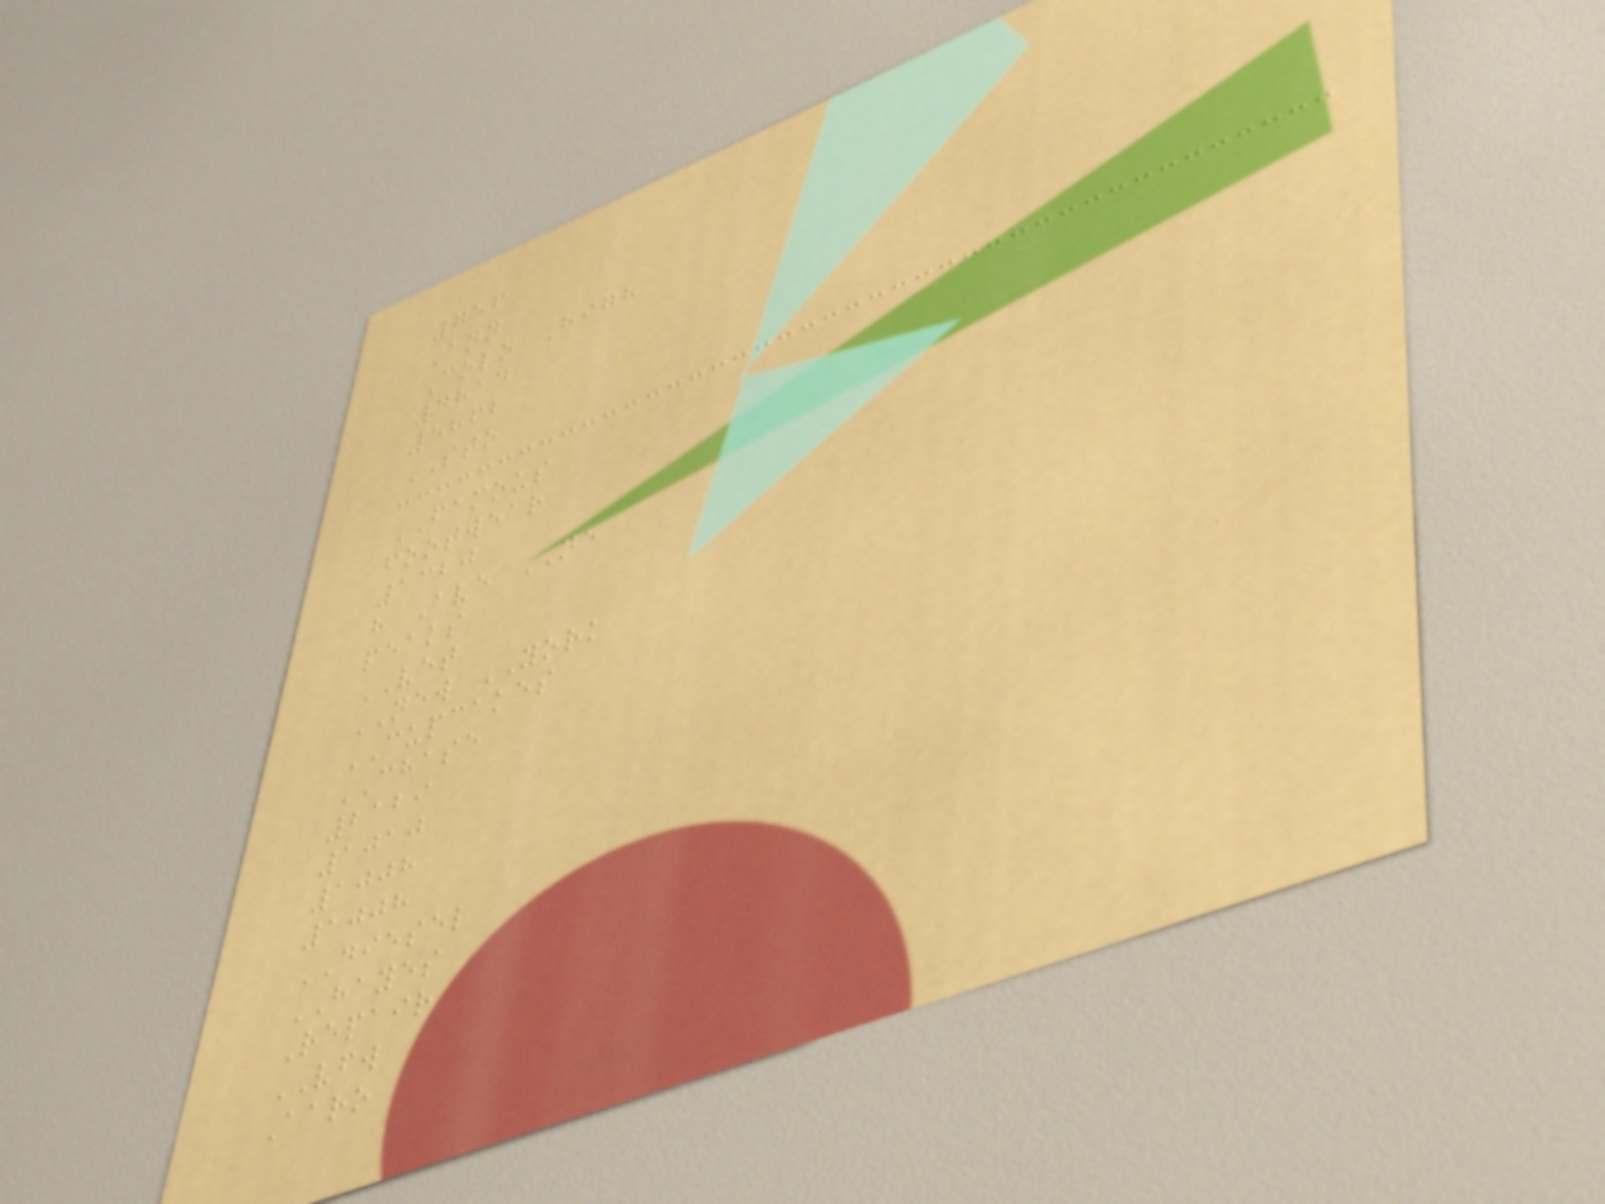756
Ann
Colo High
4814
5862
STO
FAMOUS
footwear
1320
h Ave NE
peaks
VET
NEW YORK
CUPCAKES
CHASE
2129
1010
1008
1008
DIESEL
HAYES
Repair
VFW
Aaro
